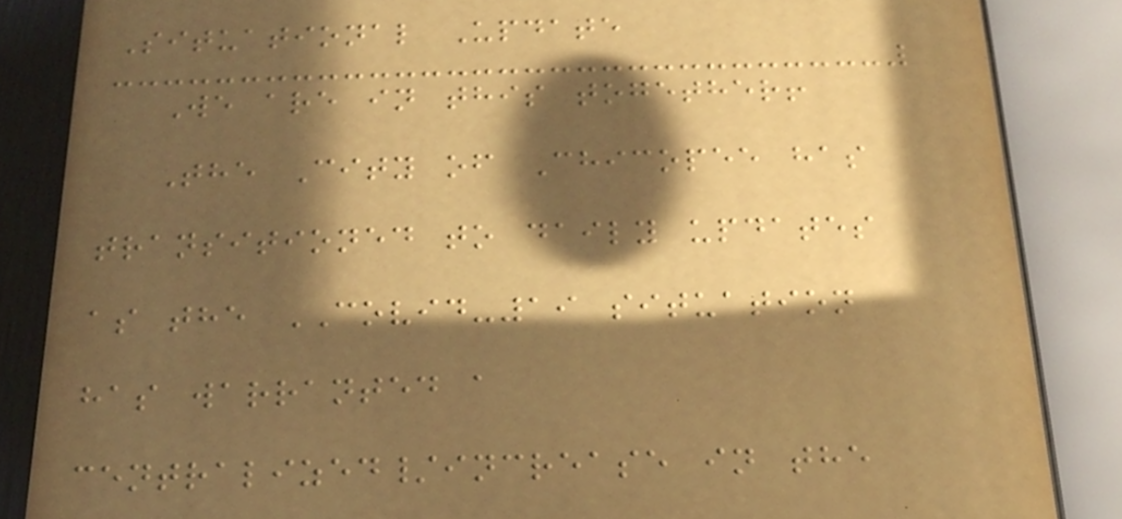Situational Update
We are in this together!
The City of Chicopee has
transitioned to daily updates
as the COVID-19 situation
has warranted a
centralized/increase in the
